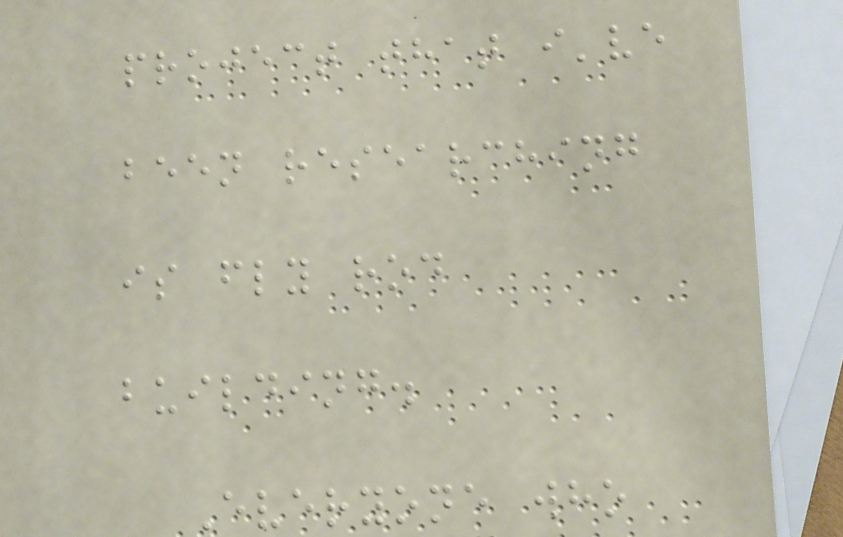project that i've
been researching
is fly rod
building.
Everyone who
